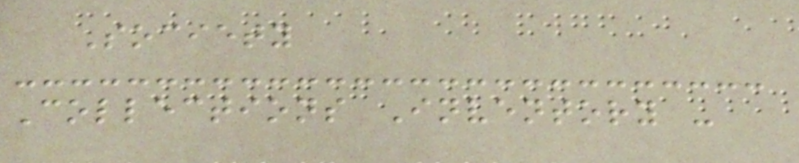Society
Collections Inventory -
